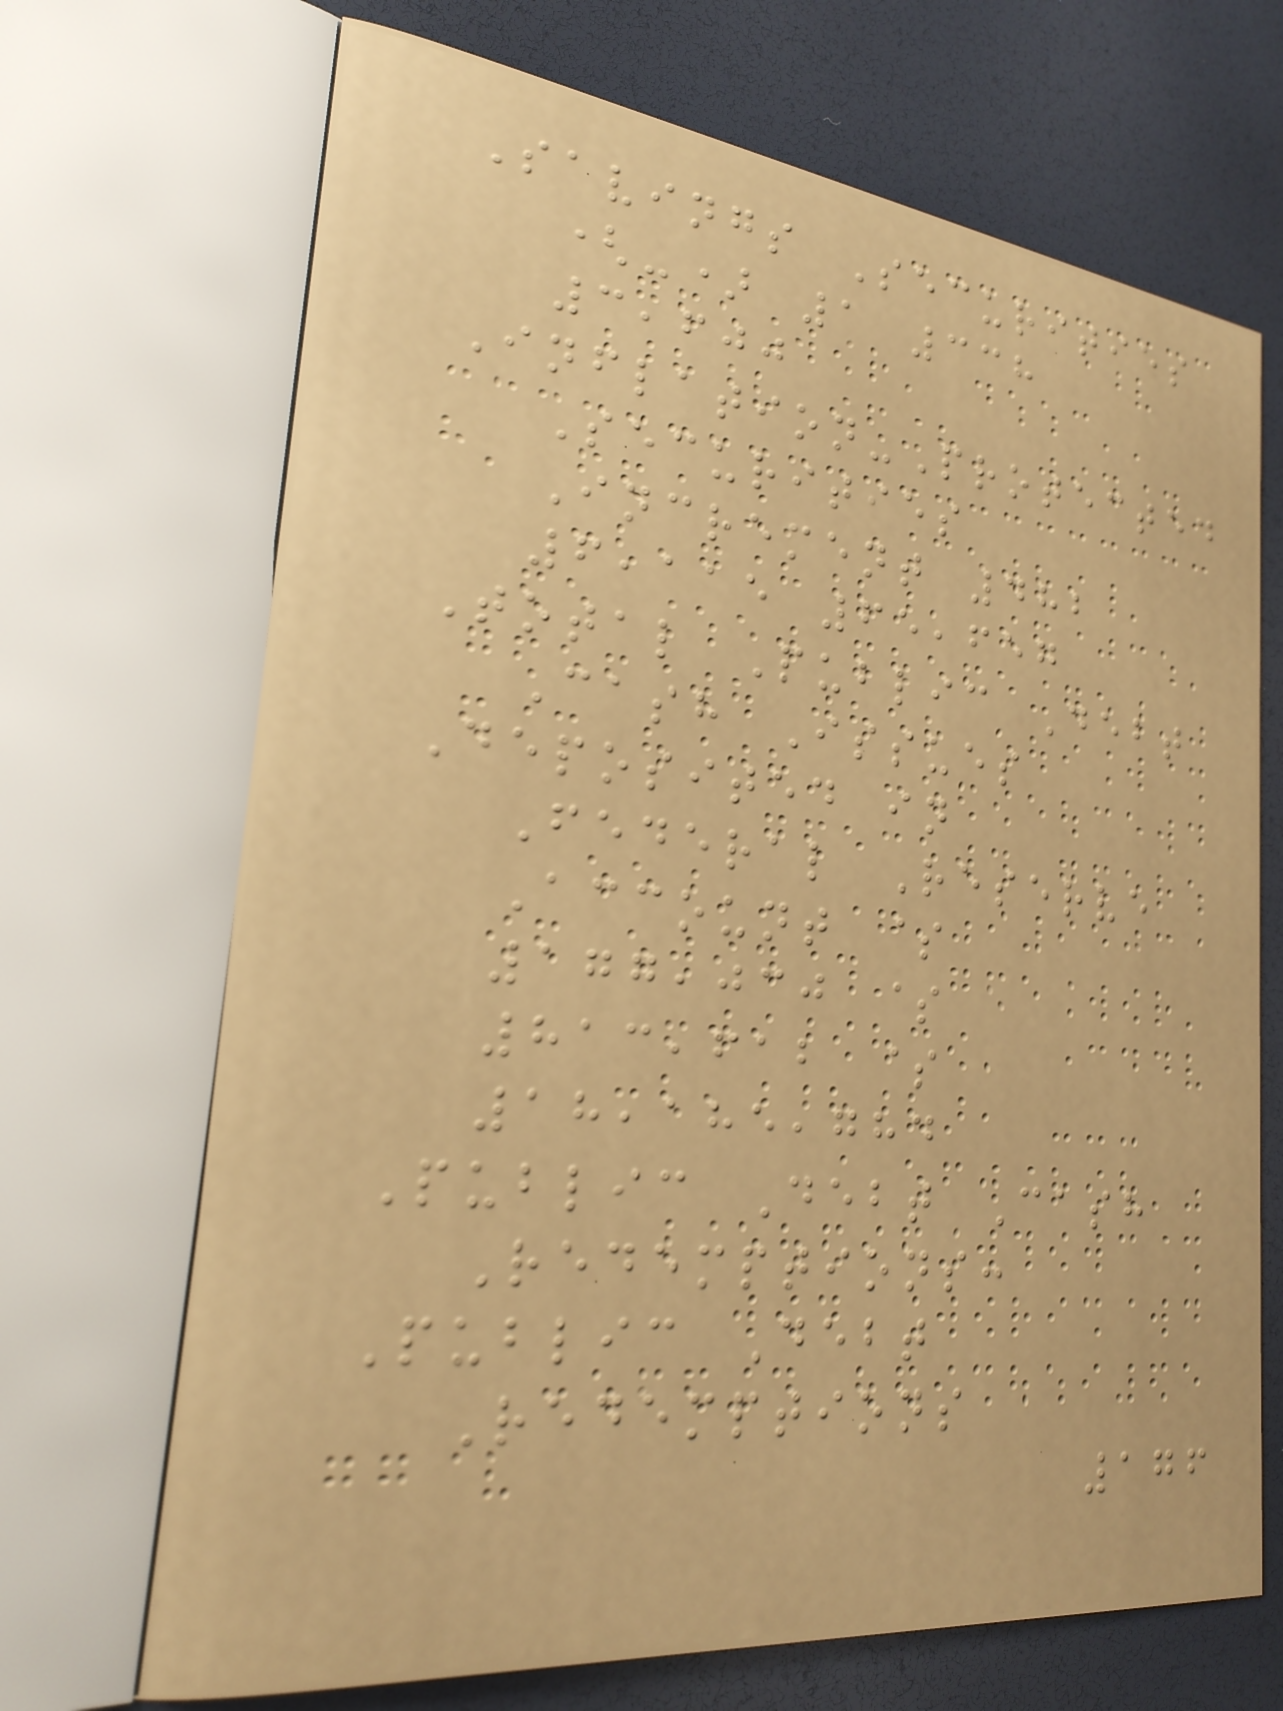Savings Securities
(-) 1 338
3,600
Inflation-Protected
Securities
Increment 482
6,115 65,657
Total Public Debt
Cash Issues
Deposited in
Federal Reserve
Account $
177,030 $
813,612 $
18,185,784
Public Debt Cash
Redemptions:
Public Debt
Redemptions
176
